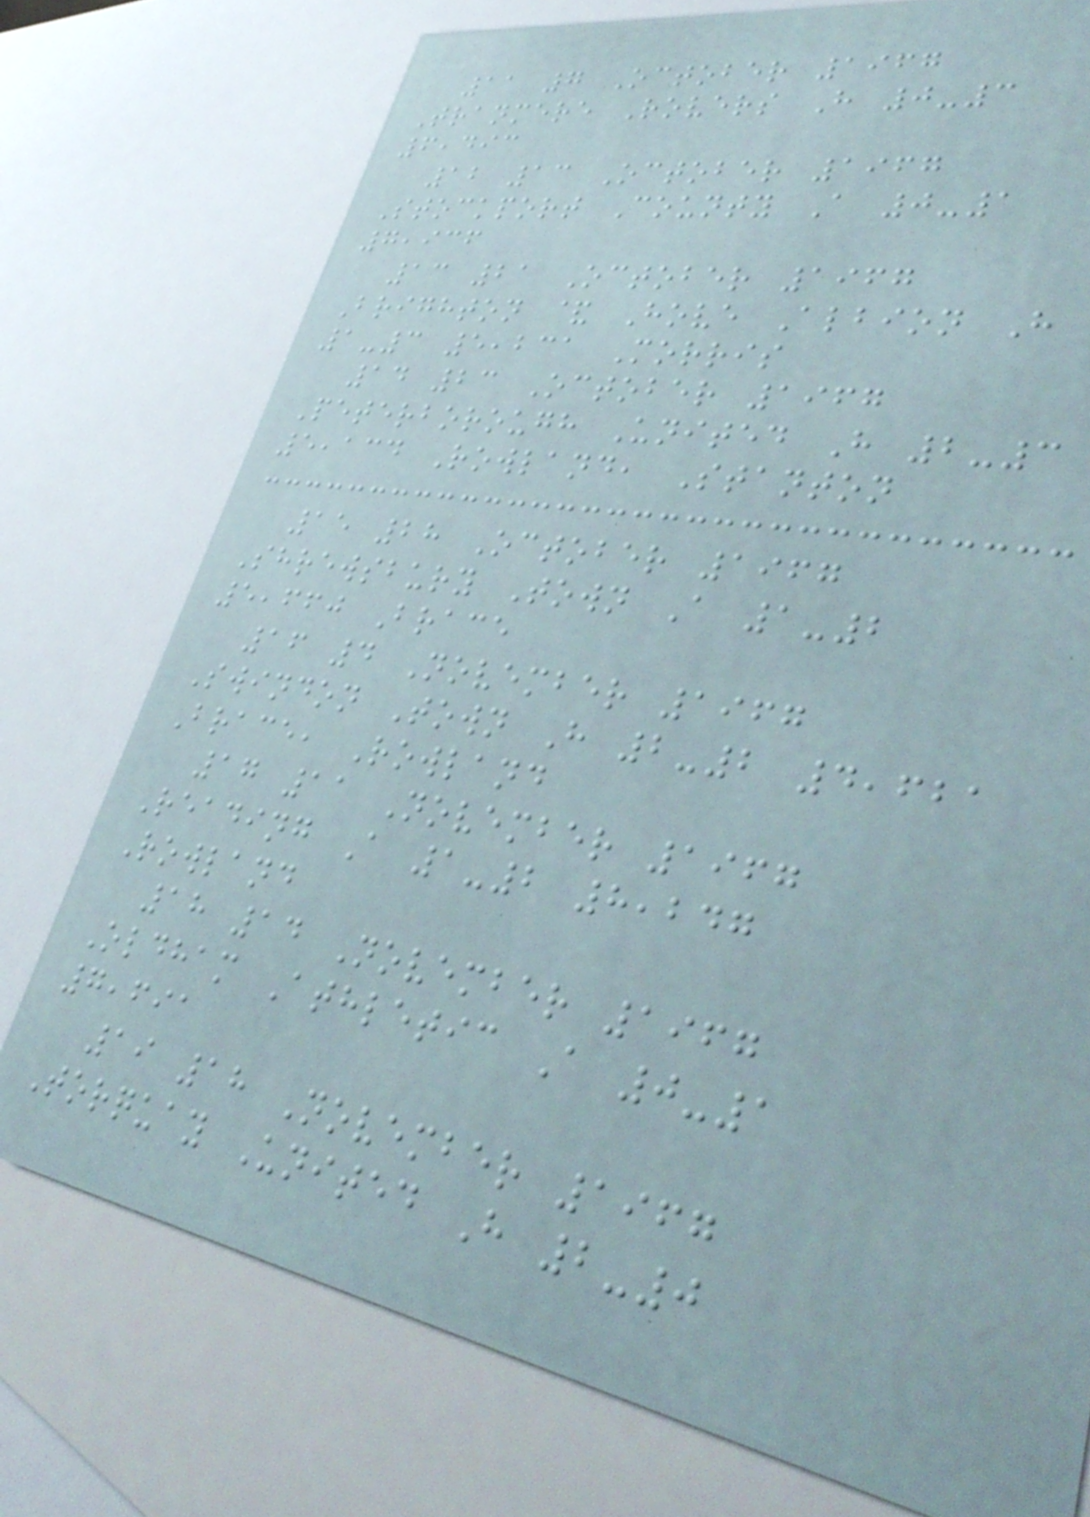11 7 October 1967
Tranmere Rovers H 0-3
6,493
12 13 October 1967
Stockport County A 0-1
7,936
13 21 October 1967
Brighton & Hove Albion H
1-3 5,231 Morris
14 23 October 1967
Peterborough United H 2-3
5,134 Rowland, Stanton
15 28 October 1967
Shrewsbury Town A 1-2
5,660 Brace
16 4 November 1967
Swindon Town H 2-2 4,621
Brace, Rowland
17 11 November 1967
Reading A 1-2 8,247
Rowland
18 14 November 1967
Oldham Athletic A 0-1
7,691
19 18 November 1967
Torquay United H 2-0
